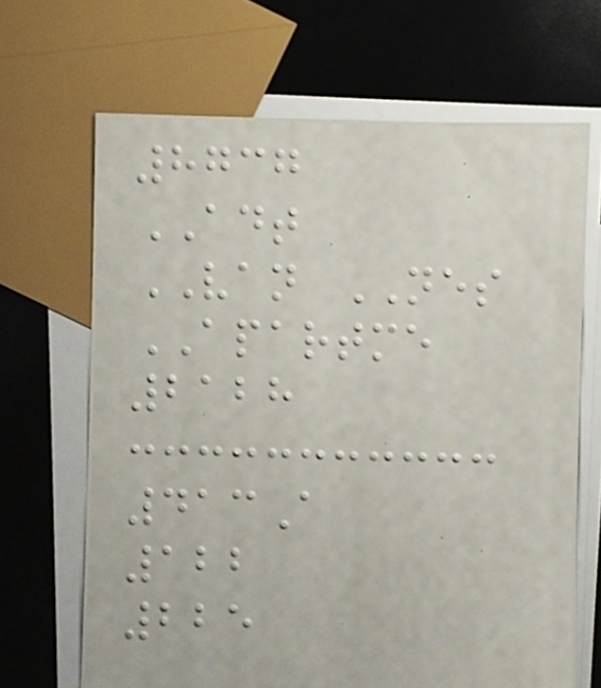8737
ADT
VAN NES
APARTME
2128
413A
122
225
